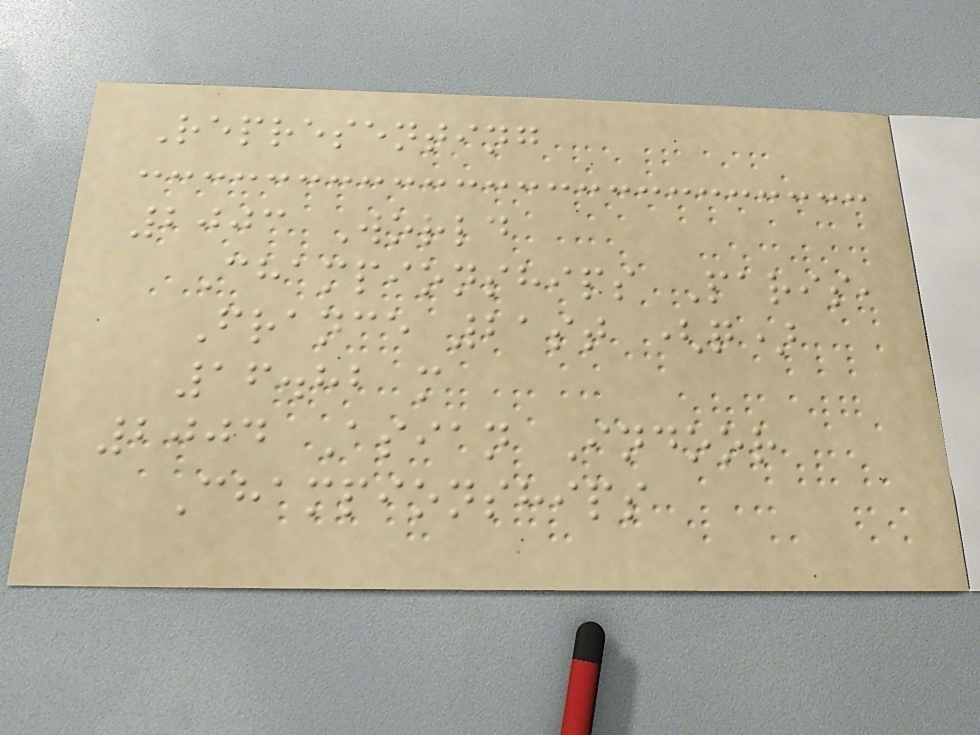Representing
2003 World
Championships Paris,
France 21st (q)
16.82 m
2004 Asian Indoor
Championships
